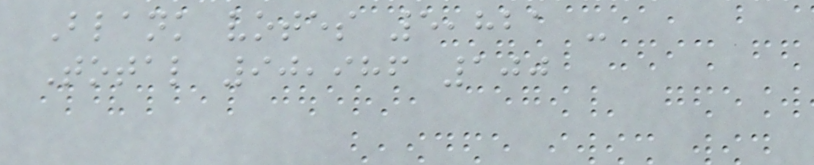Blank votes 5,821 -
Total 90,986 100
